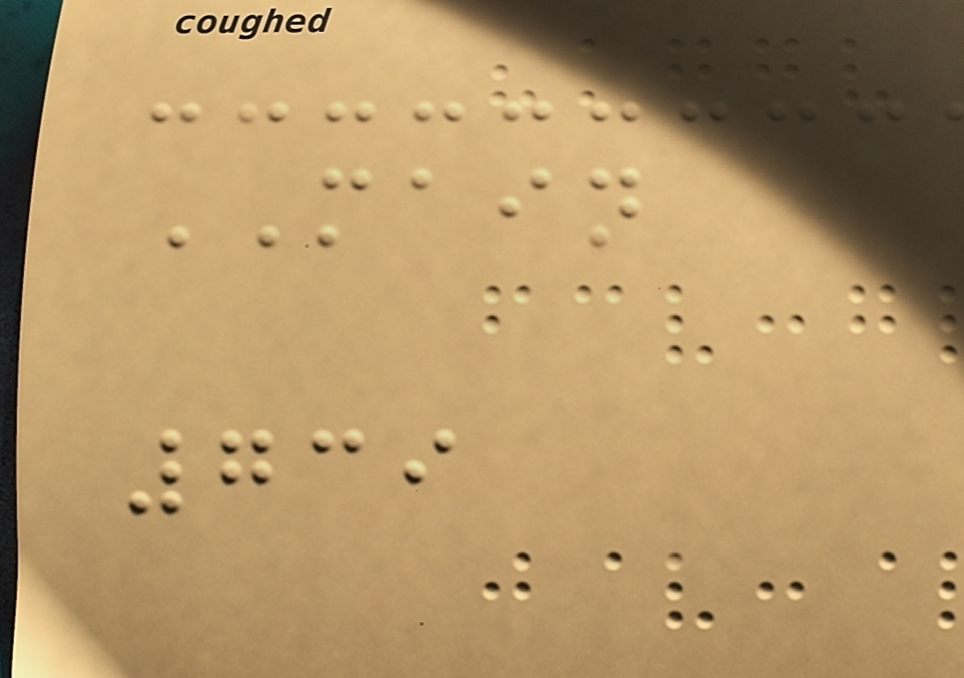MAIN
739
